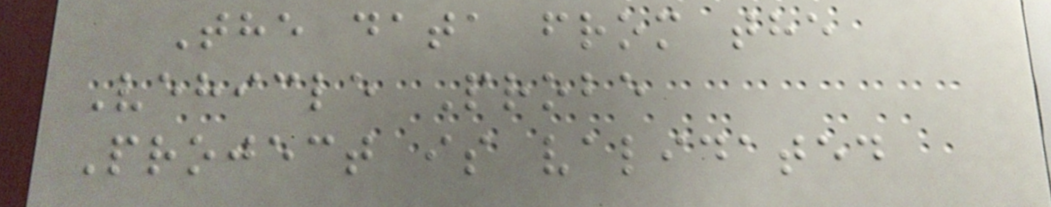The data from the
Vehicle Probe
Project is validated
